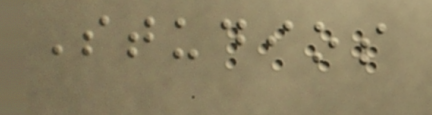Studios
